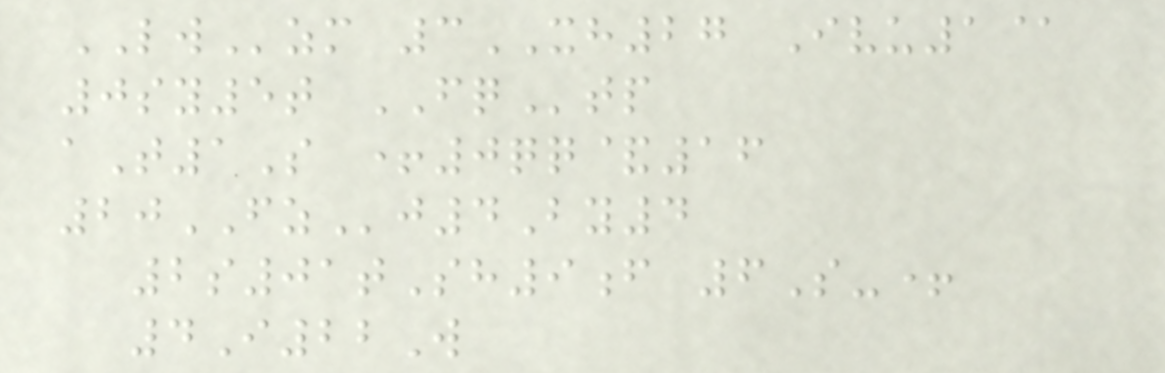LWzm 3XH27 Ivu1@
0sy5t FQtp
aT1S +0qq&16
20FZj4By4
2s01tSh9f 6S-+
4I22W
